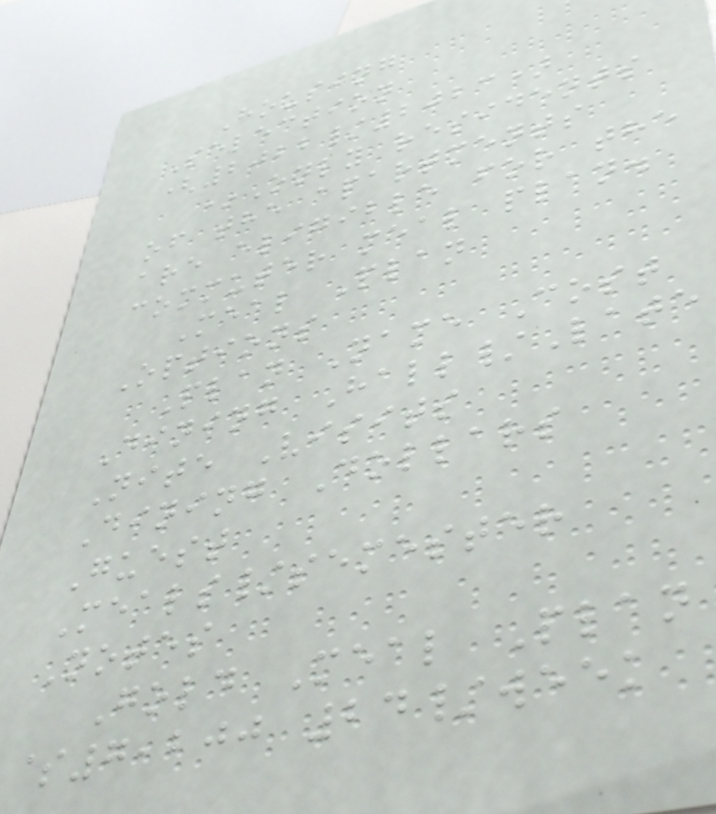Housing
Selection
(2022/2023)
*Only residents
of the apartments
are eligible for the
commuter meal plan.
Meal Plan
Options
Plan Name Cost
Dining Hall/Late
Nite Visits
Dining Dollars
Guest
Meals/semester
Notes
Gold Meal Plan
$7,200 24/week
